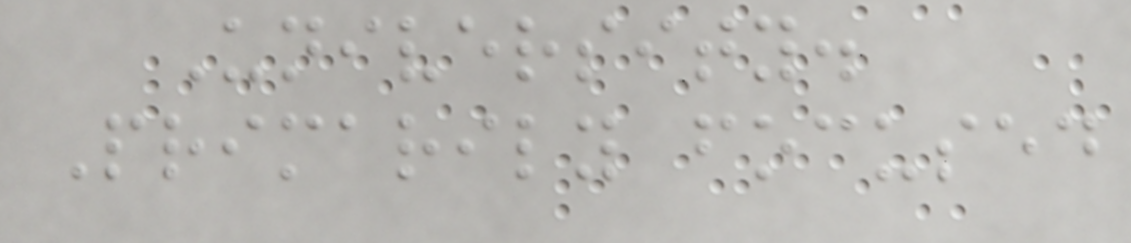University.
Primarily focused
